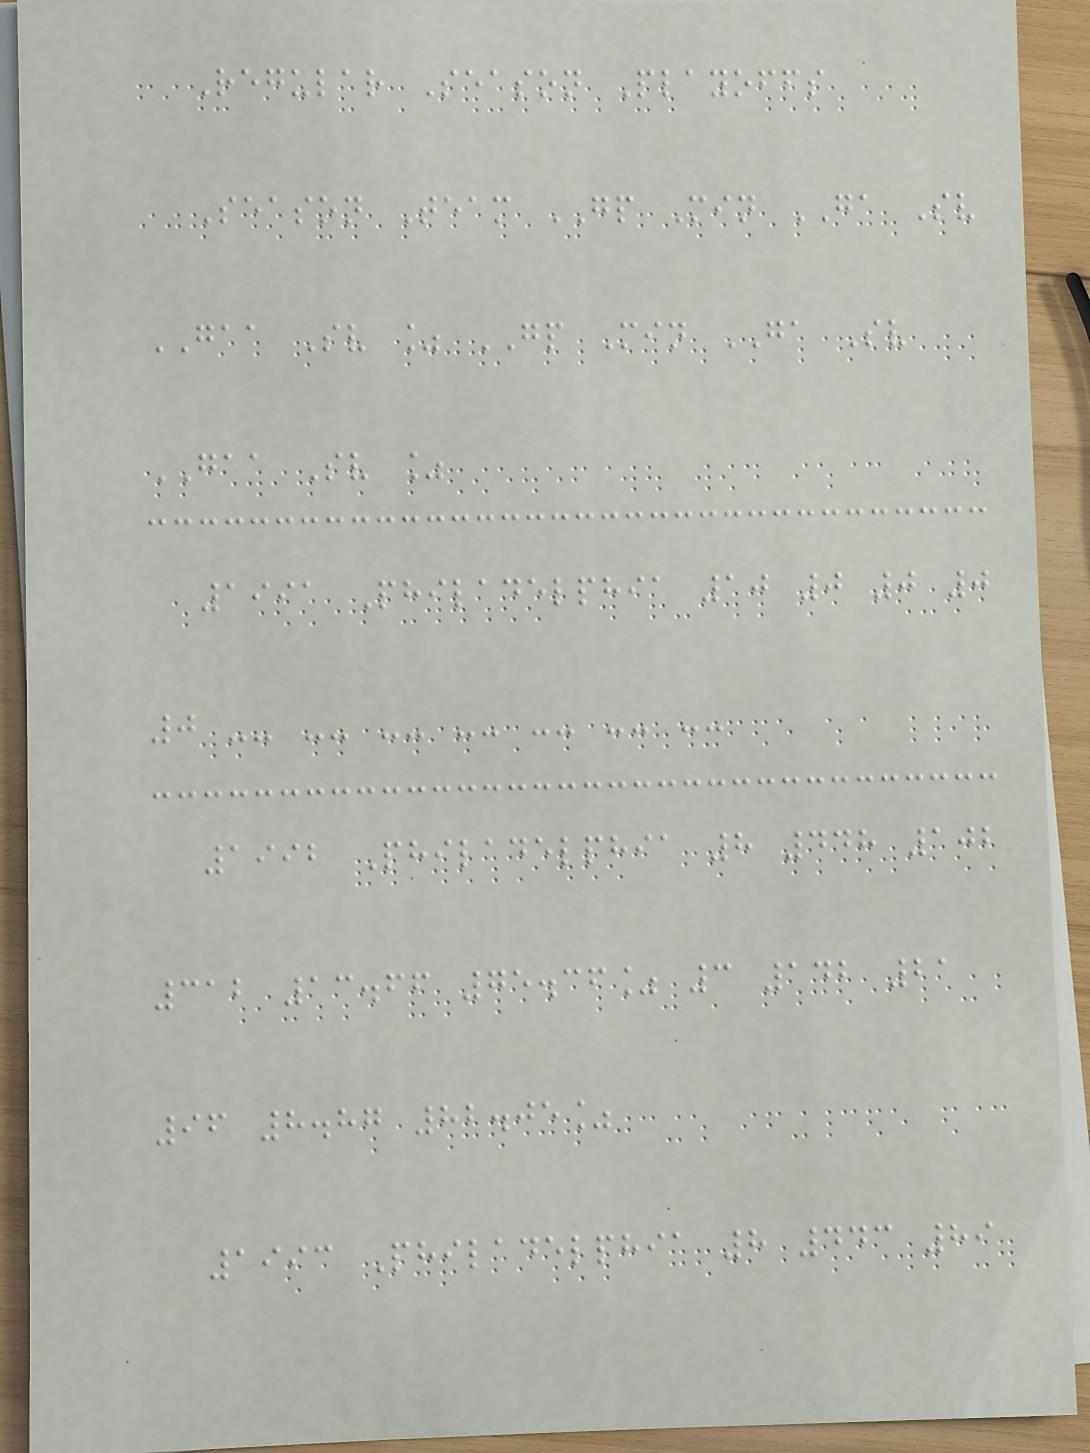Regular Season Playoffs
Season Team GP Min GA Sv
GAA Sv % GP Min GA Sv
GAA Sv %
1991 Philadelphia 10 0 0 0
0 -- -- -- -- -- -- --
1992 Philadelphia 8 448 102
312 13.66 75.36% 3 142 21
96 8.87 82.05%
1993 Philadelphia 8 443 89
